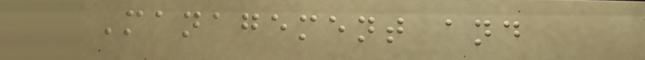Management and
